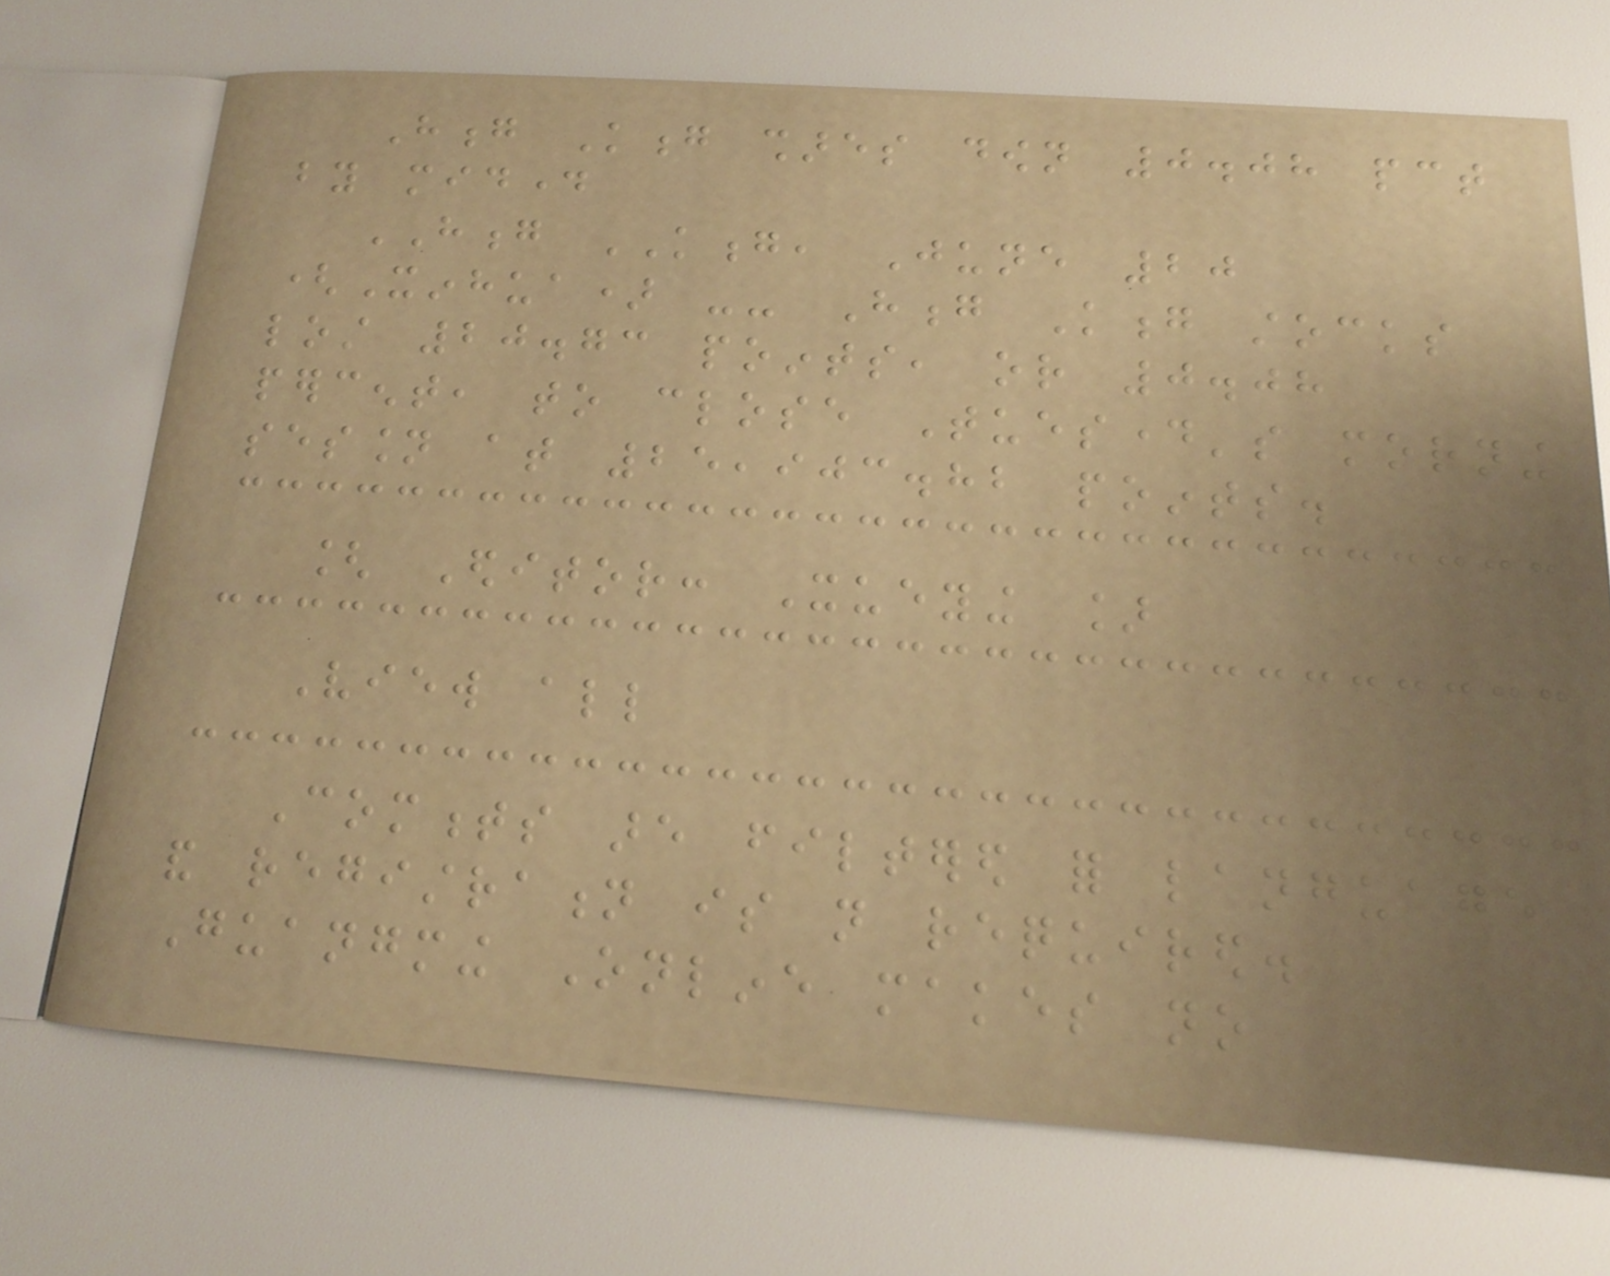Hong Kong shares down 0.08 pct
by midday
HONG KONG, June 20
(Xinhua) -- Hong Kong stocks
lost 20.73 points, or 0.08
percent, to close Tuesday's morning
session at 25,903.82 points.
[ Editor: Xueying ]
View all
Comments are filtered for language
and registration is not required.
Guangming Online makes no
